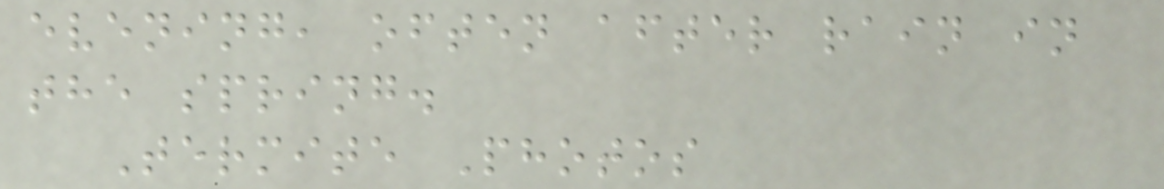evening, often after rain in
the spring.
Termite Photos
